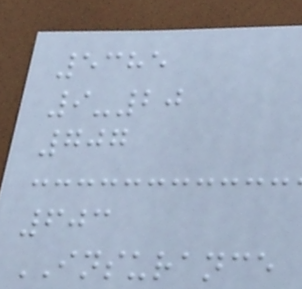5385
9-20
707
603
INSURANCE
